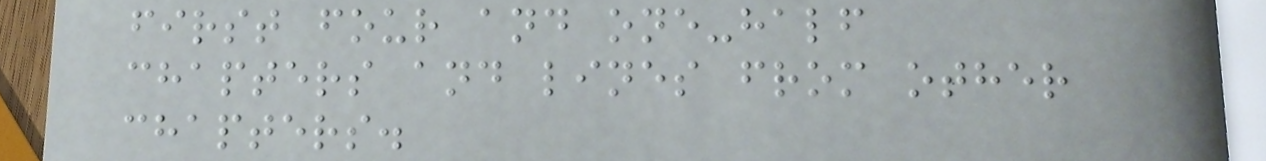first four and one-half
chapters and lines from other
chapters.
